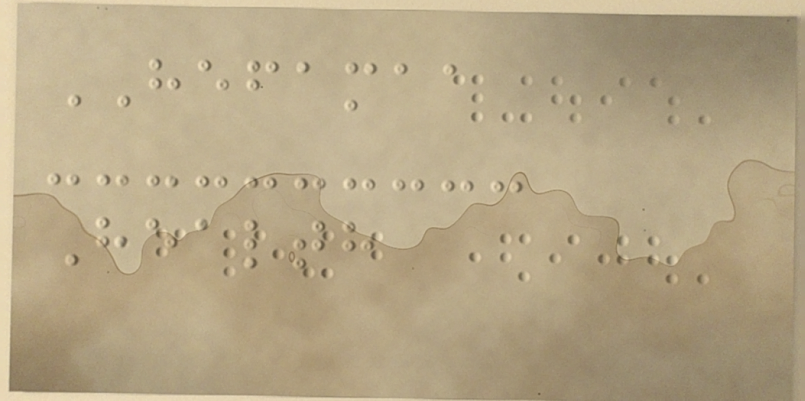HEFAMAA
Health
